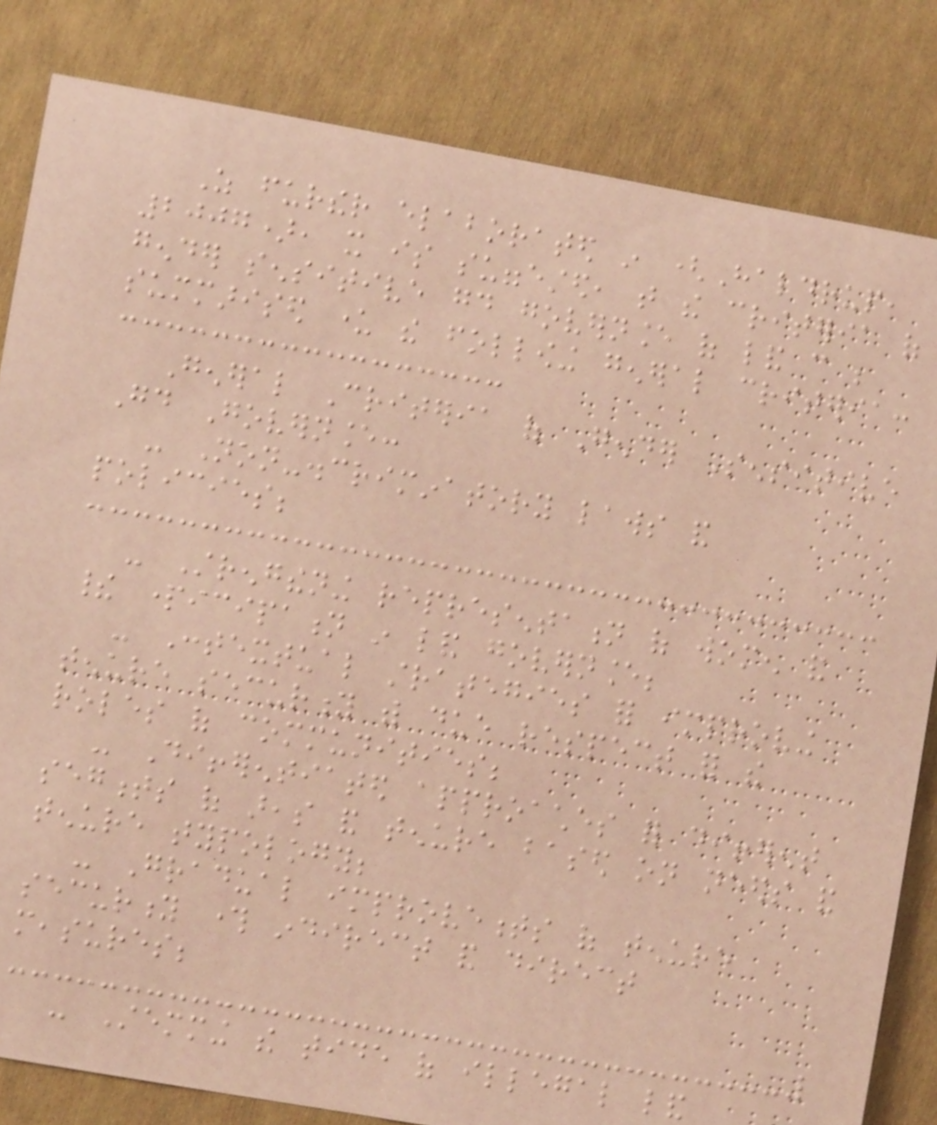As further elaborated in (Haldrup,
2007), it is suggested, that the criteria of
gender sensitive good governance of land can be
summarised under the following general criteria:
General Criteria of Gender Sensitive
Good Governance:
- Non-discriminatory laws and
policies;
- Strengthening representation of women and
their participation in land governance;
- Contextual strategies for improving
tenure security with due respect for the
roles of communities;
- Differentiated approaches for different
segments of areas and tenure based on needs and
tenure typology;
- Gradual improvements of tenure
security through indirect and direct
measures;
- Stemming the tide of illegal land
